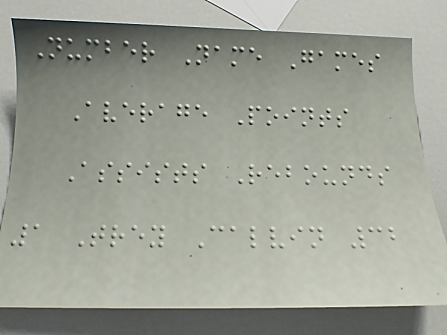Number Name Games
Average Points
Assists Rebounds
1 Trey Calvin 32
